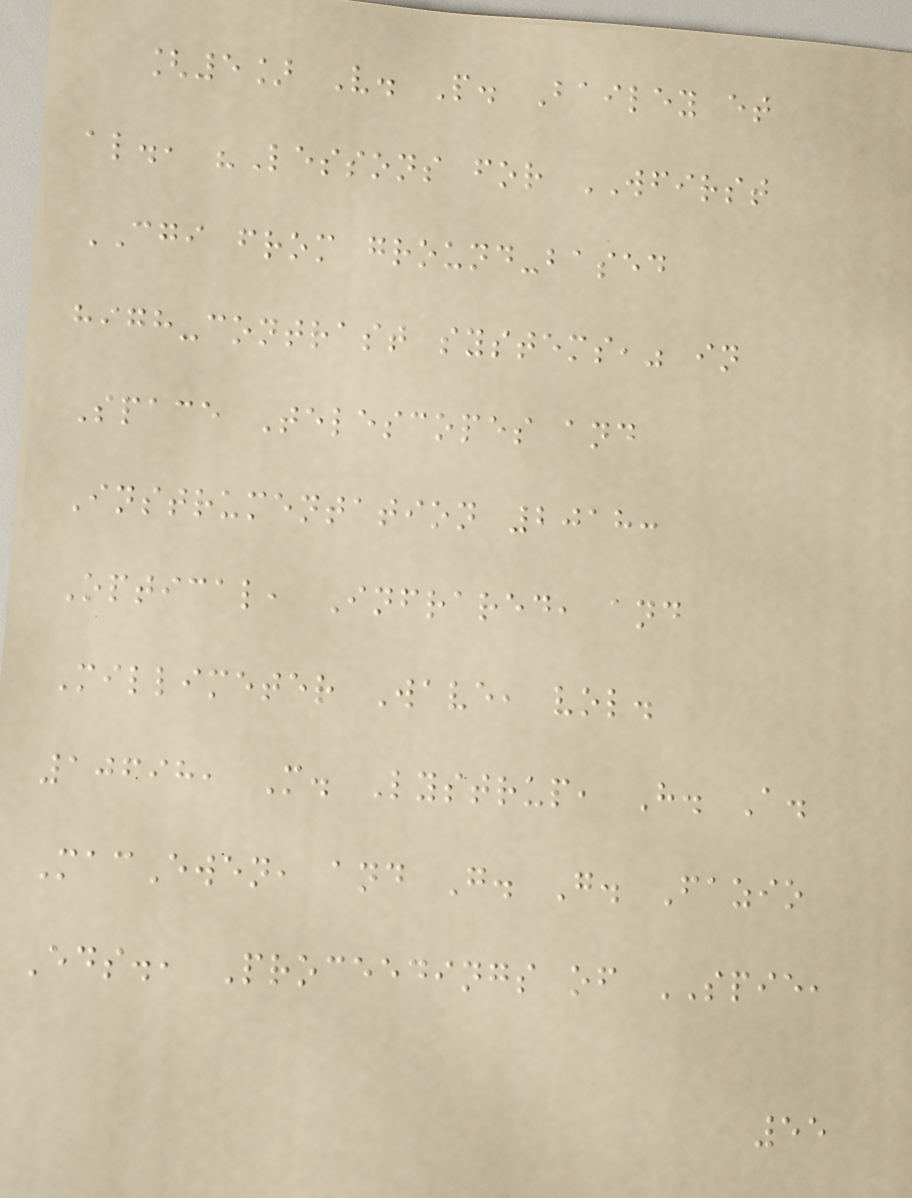[5] V. P. Bailey et
al., "Lessons for WFIRST
CGI from ground-based
high-contrast systems," in
Space Telescopes and
Instrumentation 2018:
Optical, Infrared, and
Millimeter Wave, vol.
10698, M. Lystrup, H. A.
MacEwen, and G. G. Fazio
Eds., Proceedings of SPIE,
55
